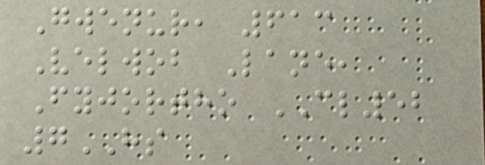Gwenur, 613
Velwob Lane,
Fyjortho CL52
7HS
